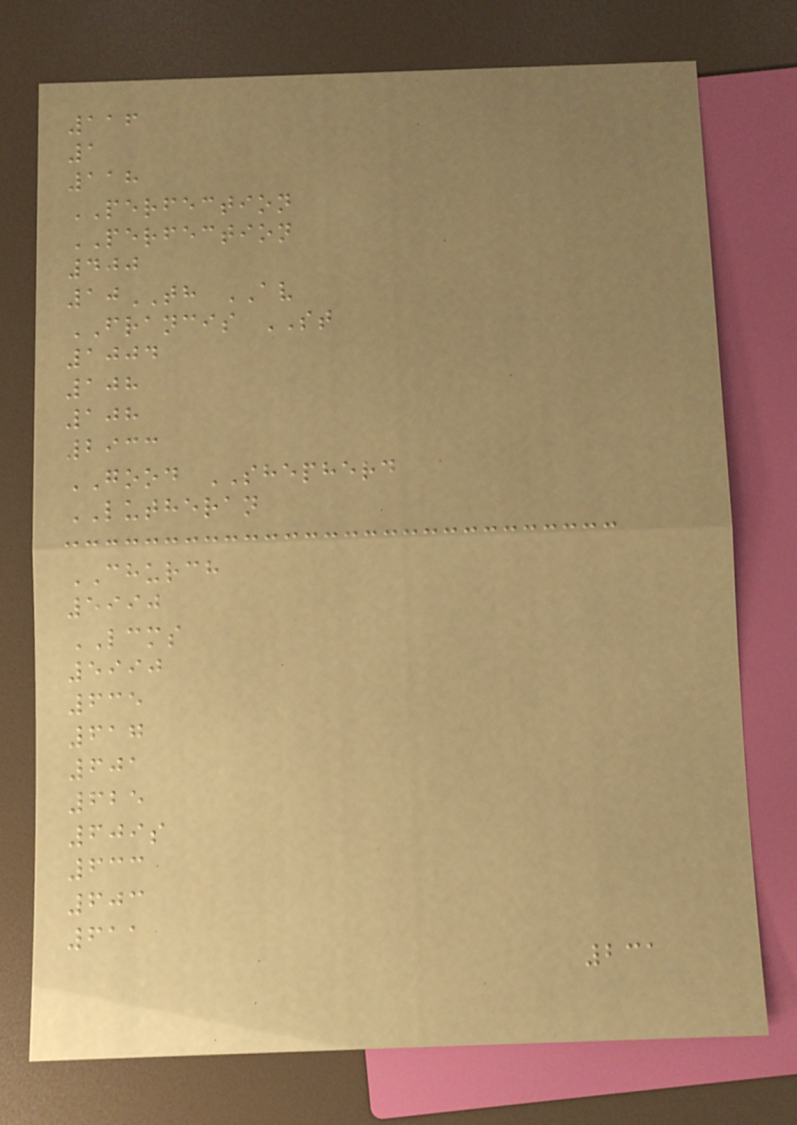116
1
118
PERFECTION
PERFECTION
400
10TH AV
FRANCIS ST
1004
108
108
2933
GOOD SHEPHERD
LUTHERAN
CHURCH
5990
LCMS
5990
635
617
601
625
609s
633
603
611
231
